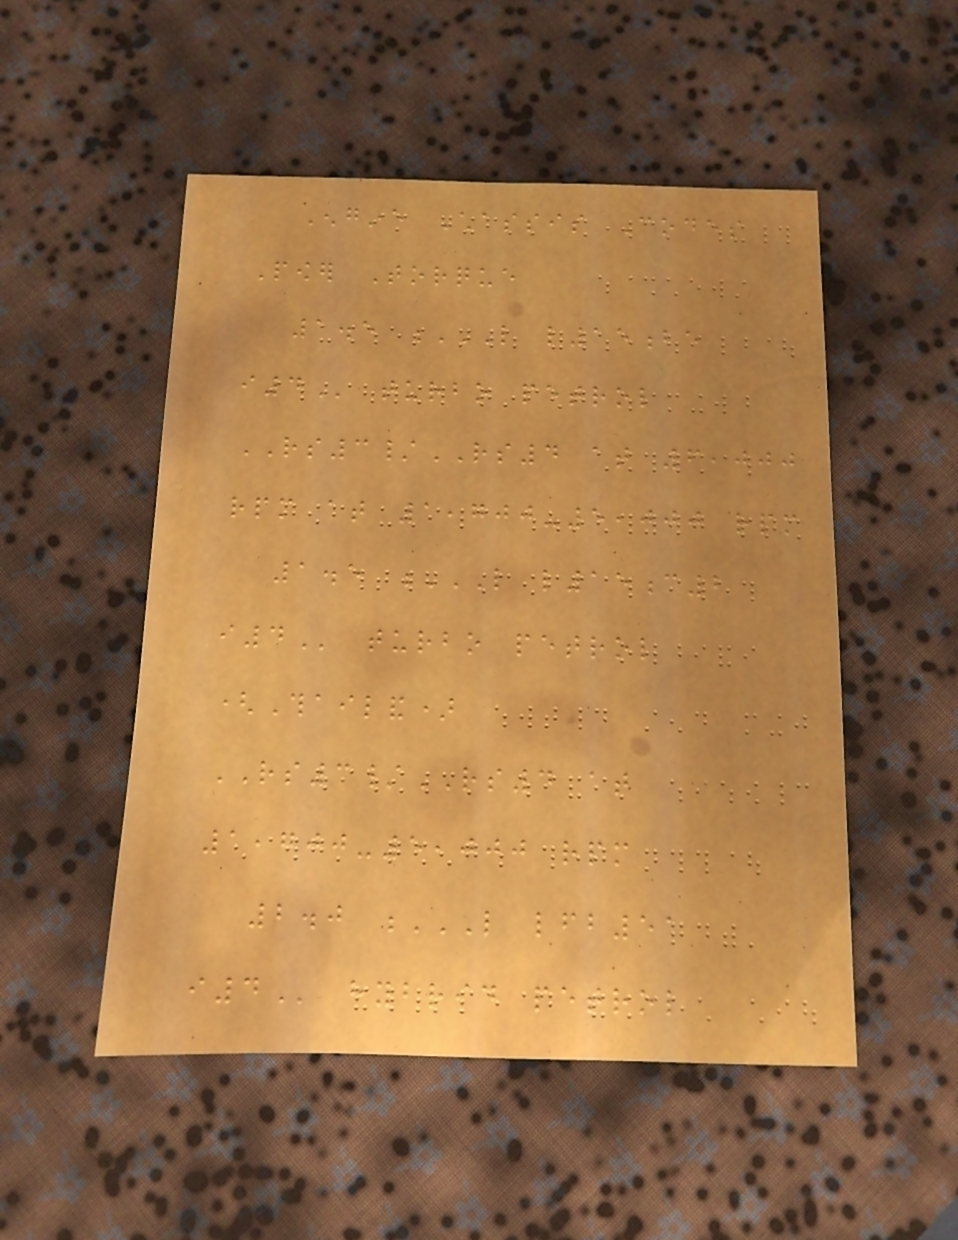Engine Chassis Codes
Power Torque
1.5 L L15BE
I4 turbo petrol
RS3/RS4 at 6,000
rpm at 1,700-5,000 rpm
1.5 L L15C2
I4 turbo petrol
(Thailand)
RS3/RS4 at
1,700-5,000 rpm
2.0 L LFB51
I4 hybrid petrol
